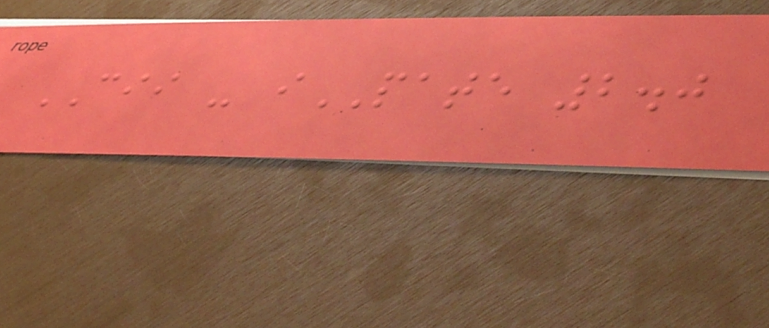CII - iPATE 2.0
